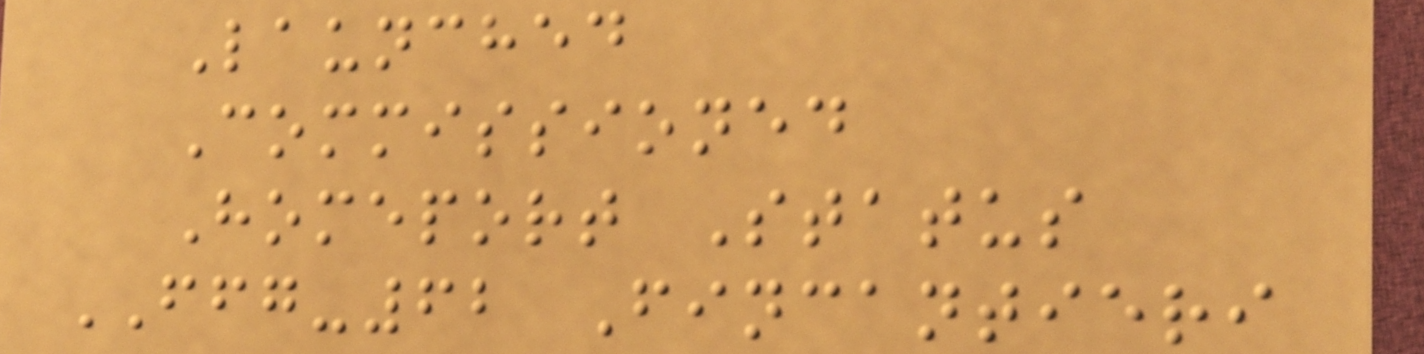Launched
Commissioned
Homeport Status
FFG-62 Fincantieri
